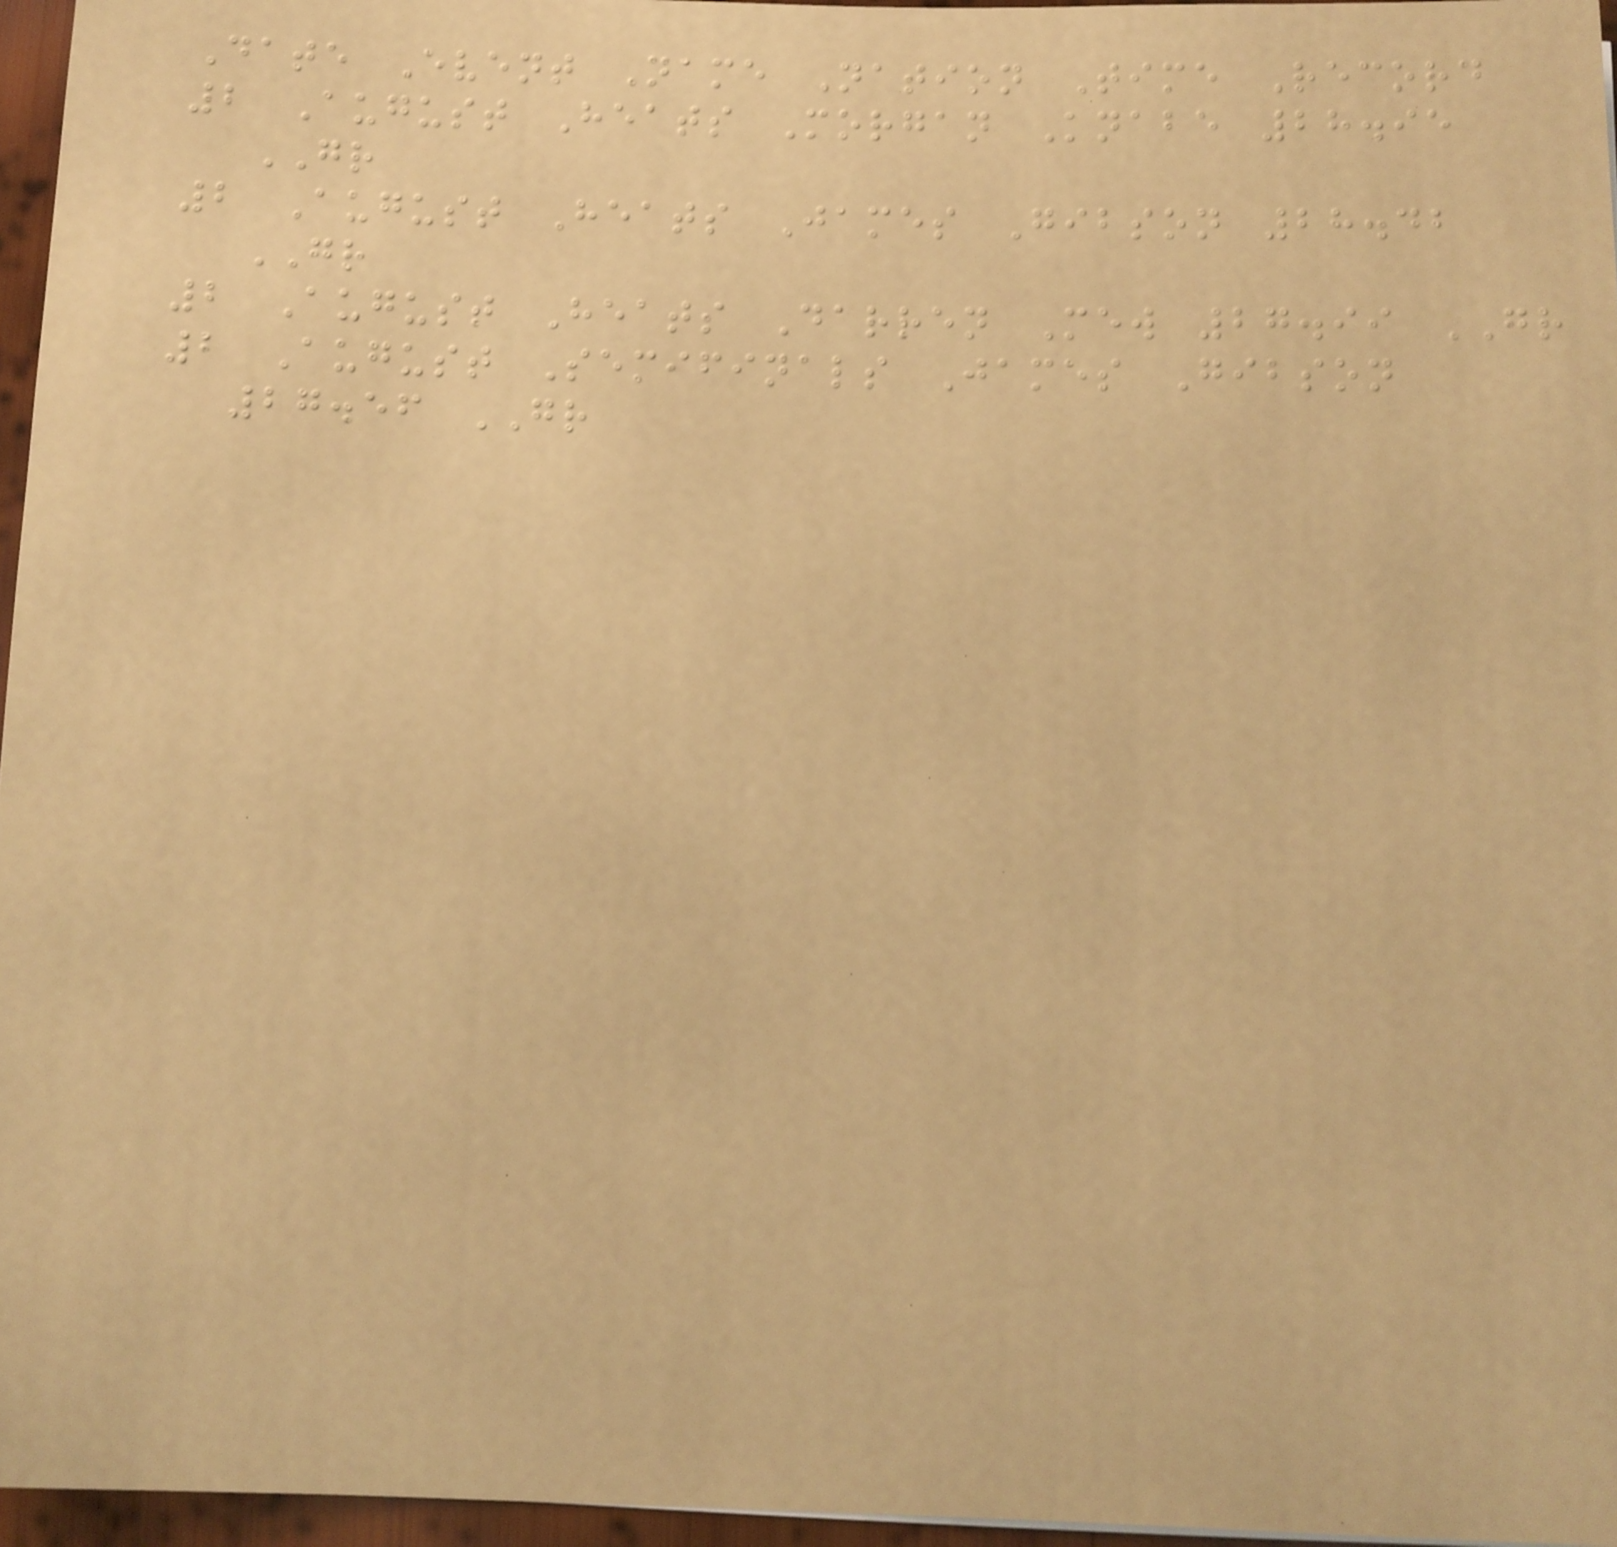Date Event Name Nation Time Record
2 August Heats Morgan Knabe 28.95
GR
2 August Heats James Gibson 28.42
GR
2 August Heats Darren Mew 27.99 GR
2 August Semifinals James Gibson
27.56 GR
